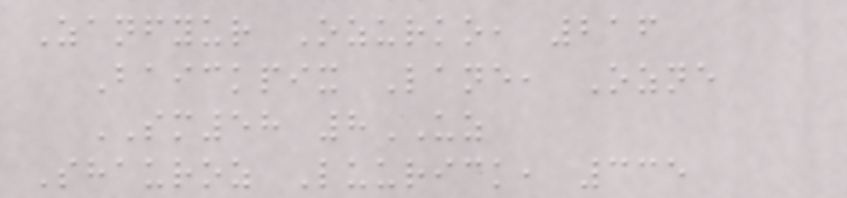Zanfyur Ozurko, 216
Baickpix Lane, Ozne
SM58 8UZ
Shauroz Luurick, 335
